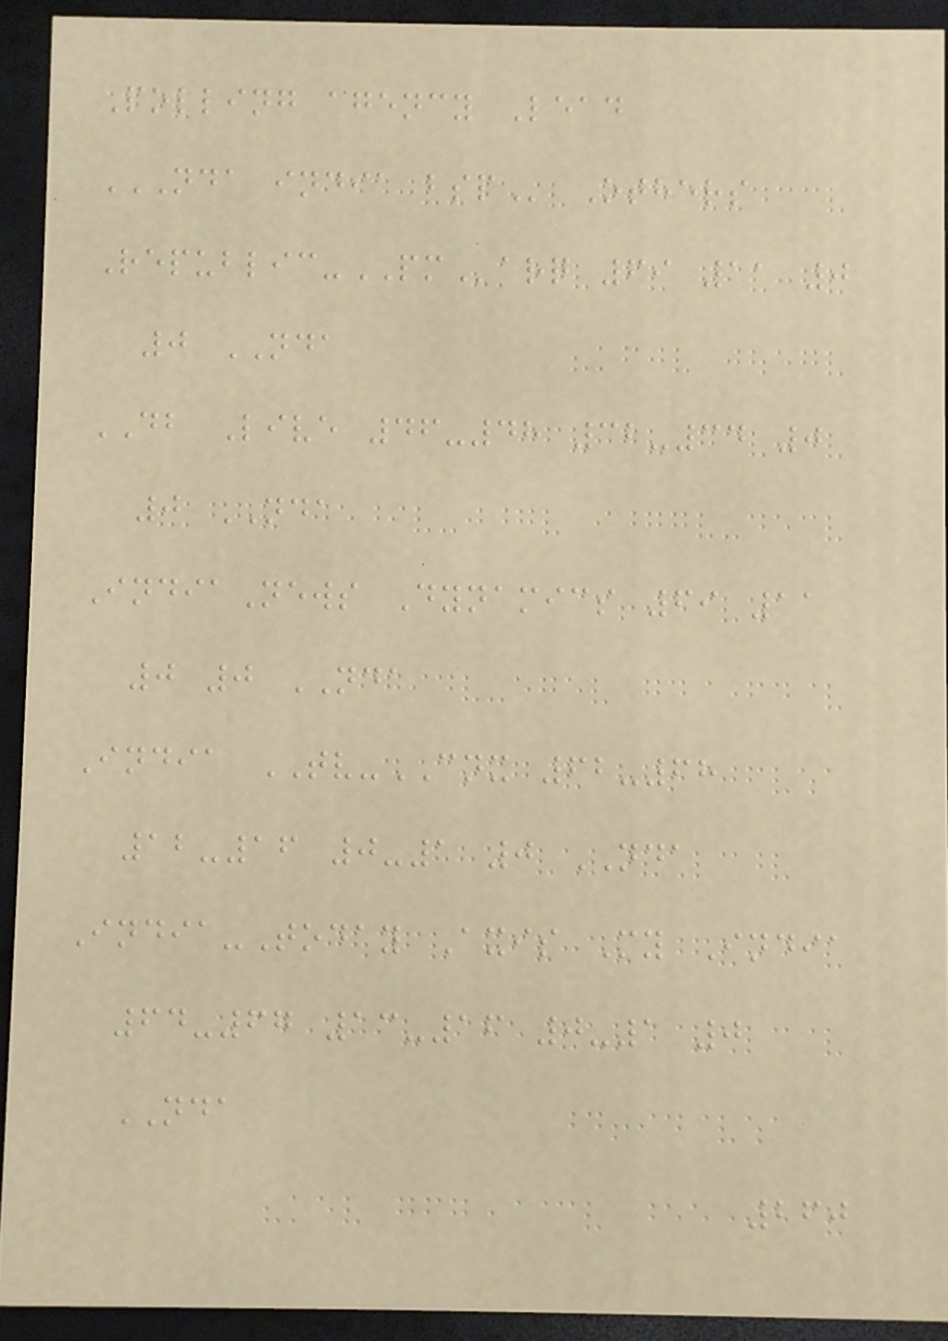Polling agency Lead
NDA INDIA BSP Others
Republic-PMarq 69 11 0
0 NDA
DB Live 46-48 32-34 0
0 NDA
IndiaNews Dynamics 69 11
0 0 NDA
India TV-CNX 62-68
12-16 0-1 0 NDA
India-Today Axis My India
64-67 13-16 0-1 0
NDA
260
